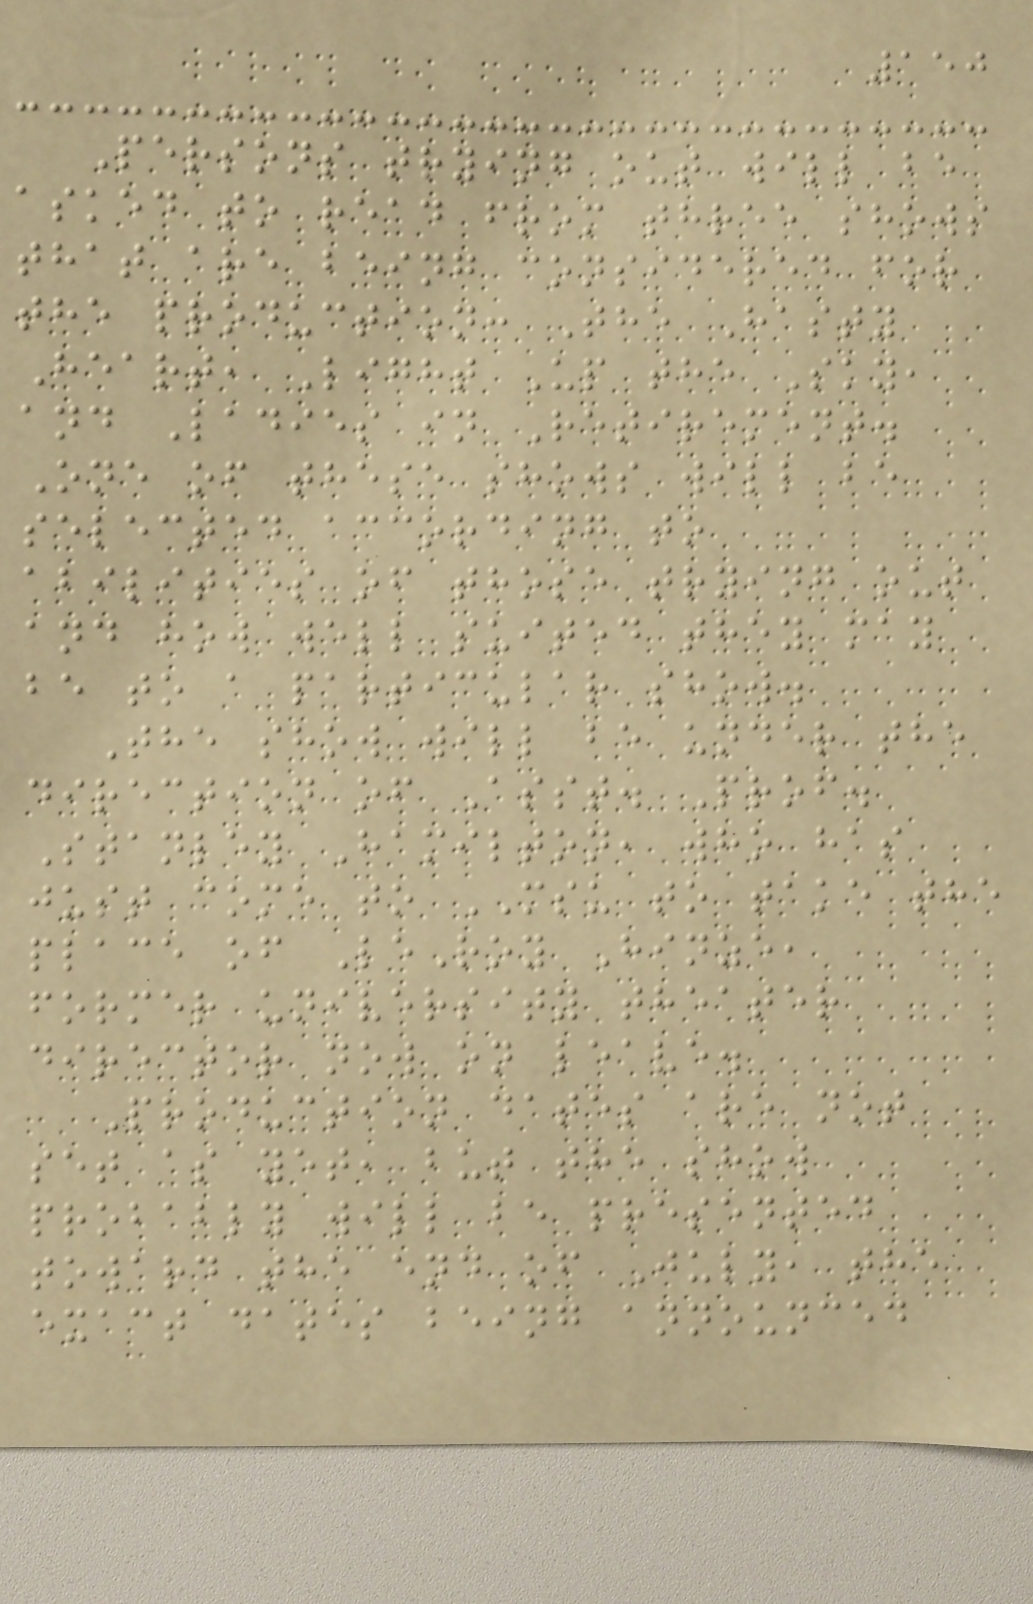150
Persons trying out will be
asked to read from three shows
that are being considered for
the production: The Hasty
Heart, Light Up the Sky,
and Ladies in Retirement.
One of these shows will be
selected according to
abilities of those trying out
and how well suited they may
be to a particular show.
The show will be under the
direction of Asst. Prof.
Stanley Hamilton, who has
just come to MSU to take the
place of LeRoy Hinze,
former university theater
director now on leave.
Production dates are not
set as yet, but the show
probably will be presented
toward the end of July, the
exact dates being announced
